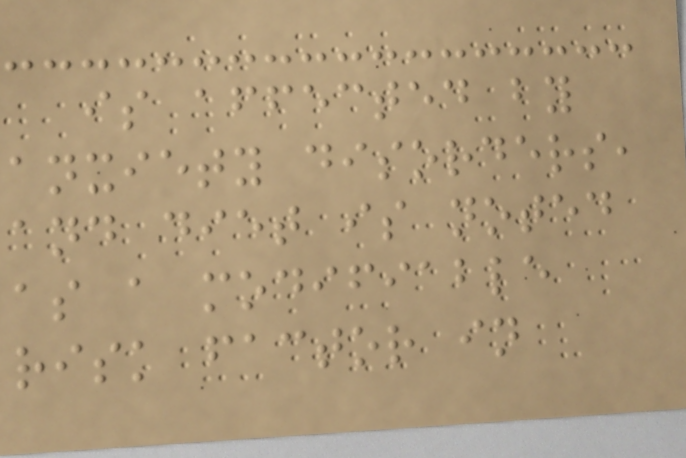is affected by
anxiety disorders,
and diet is noted
as a modifiable
risk factor in
